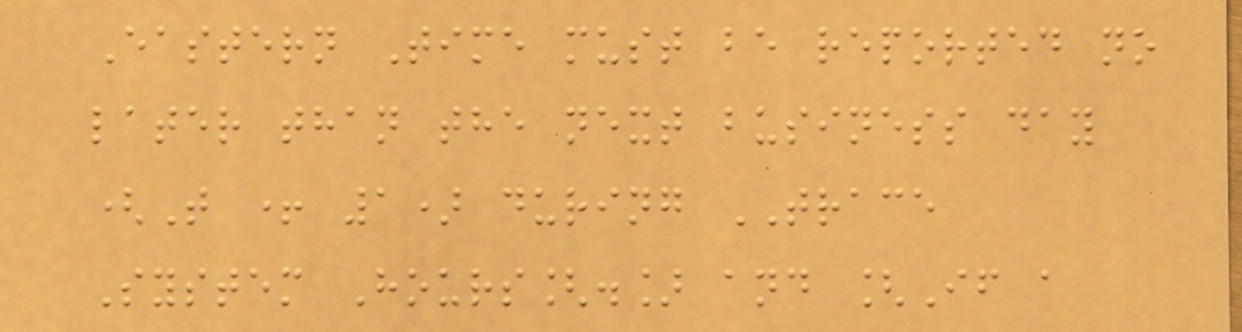Eastern Time must be reported no
later than the next business day
(T + 1) during TRACE
System Hours[.] and [If a
